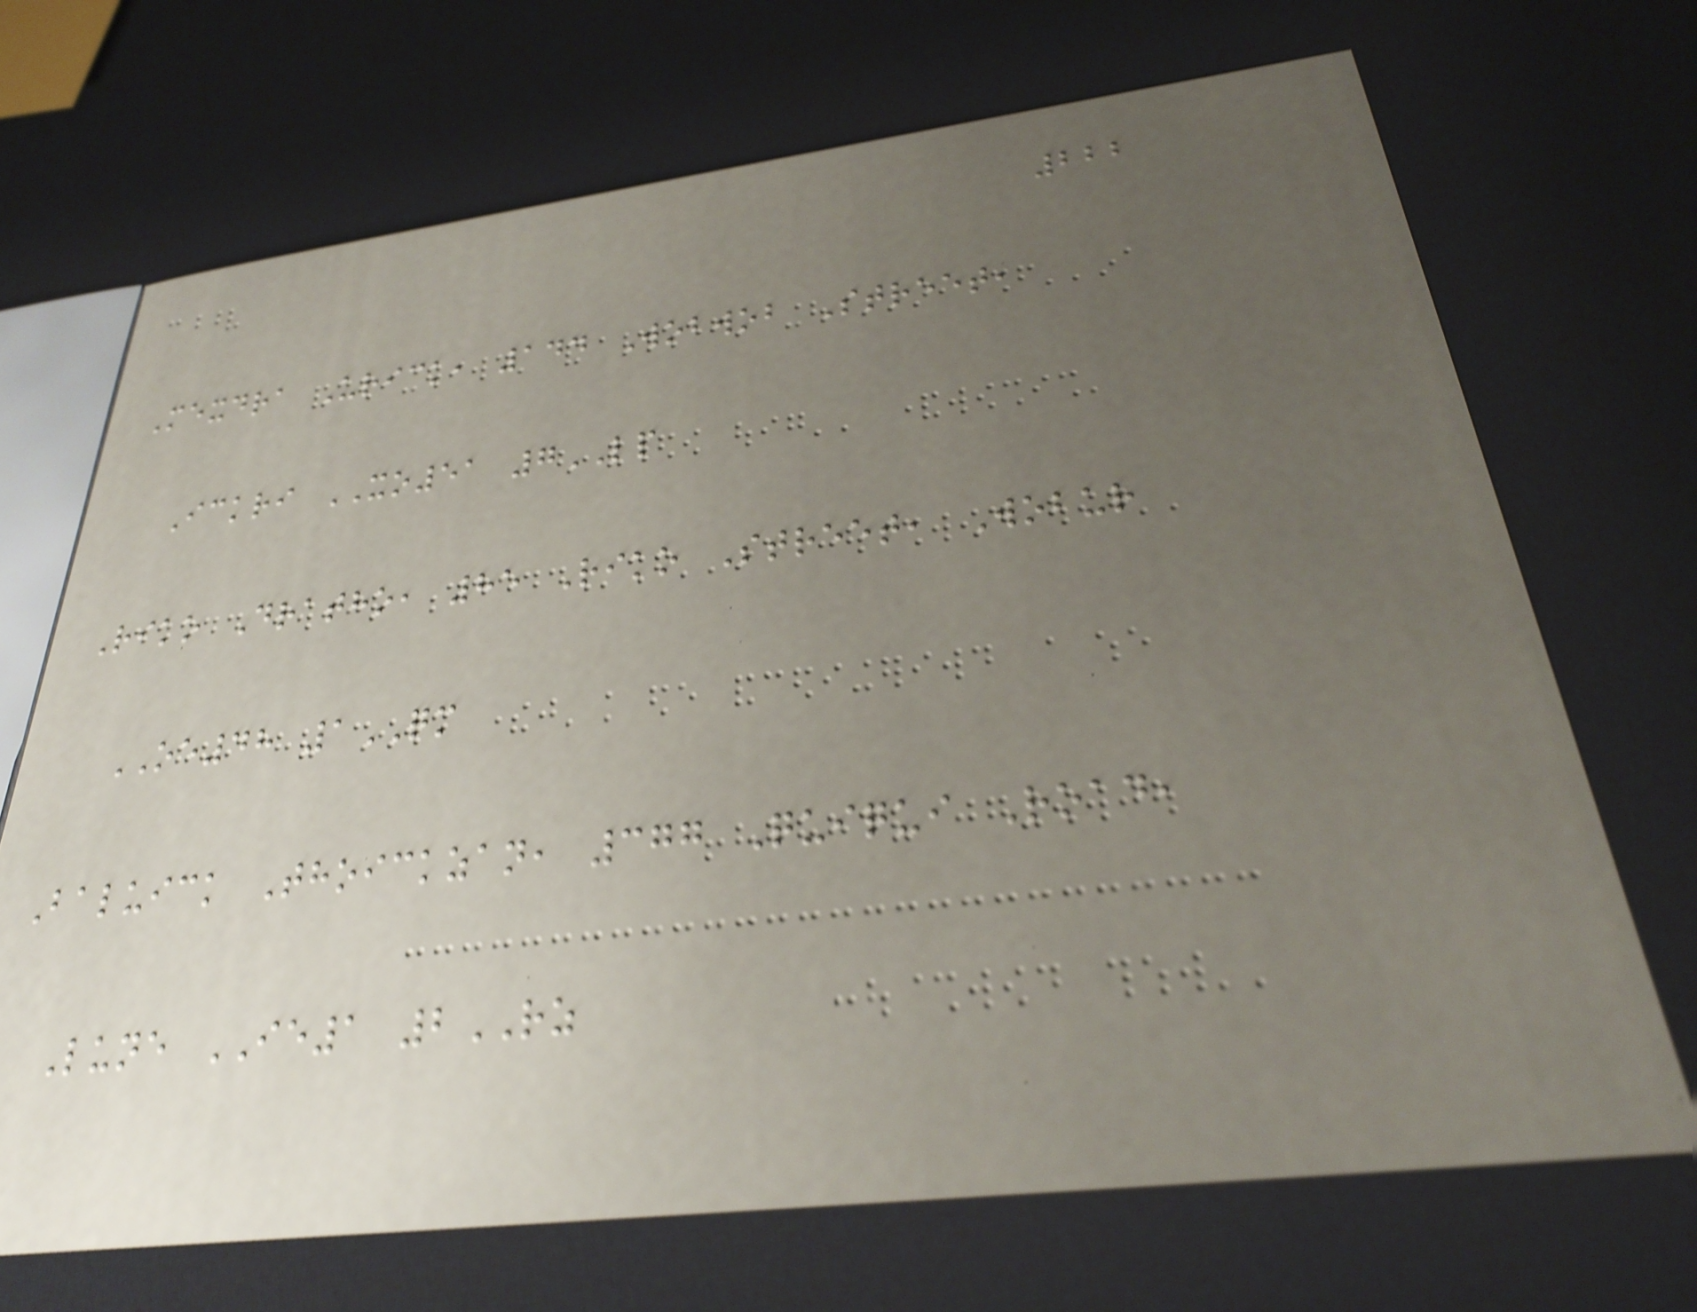222
Mexdra Urick, 144 Wobwob Street,
Ickri XO51 7LP
Riko Dratho, 85 Riko Street, Wobur
OE48 1QM
Baluick Thoickzan, 377 Quiqui Road,
Lune IE1 2RZ
